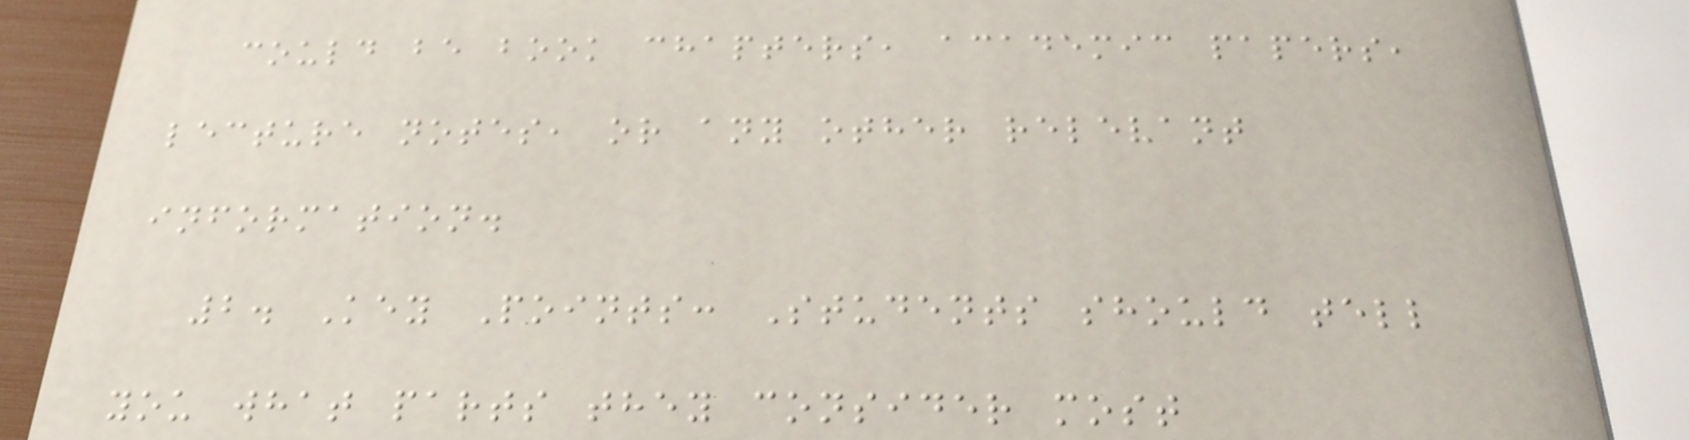could be book chapters, academic papers,
lecture notes, or any other relevant
information.
2. Key Points: Students should tell
you what parts they consider most
